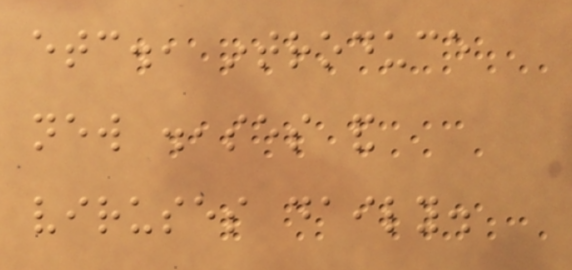etc., introduce
new diseases and
viruses daily.
